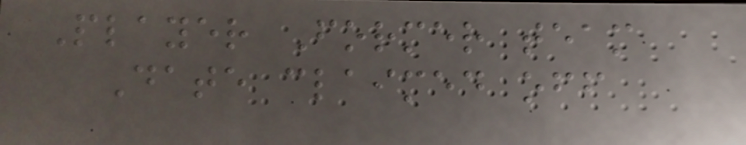Player Former team
Date claimed off
